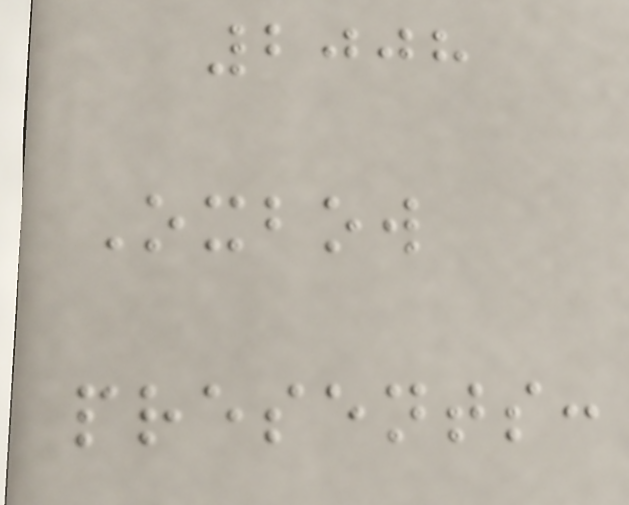2008
Oxbow
presents:
